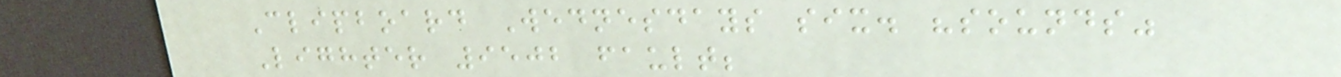Clipboard Wednesdays six. "sounds"
Lighter 9502 fault;
